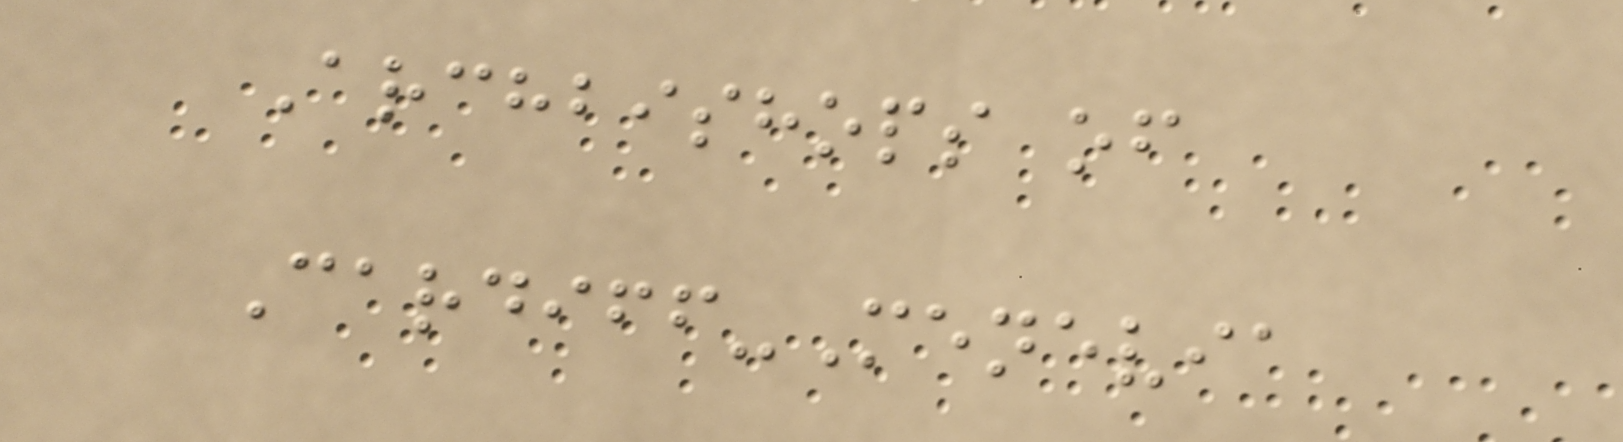Archbishops of
Cardiff-Menevia
